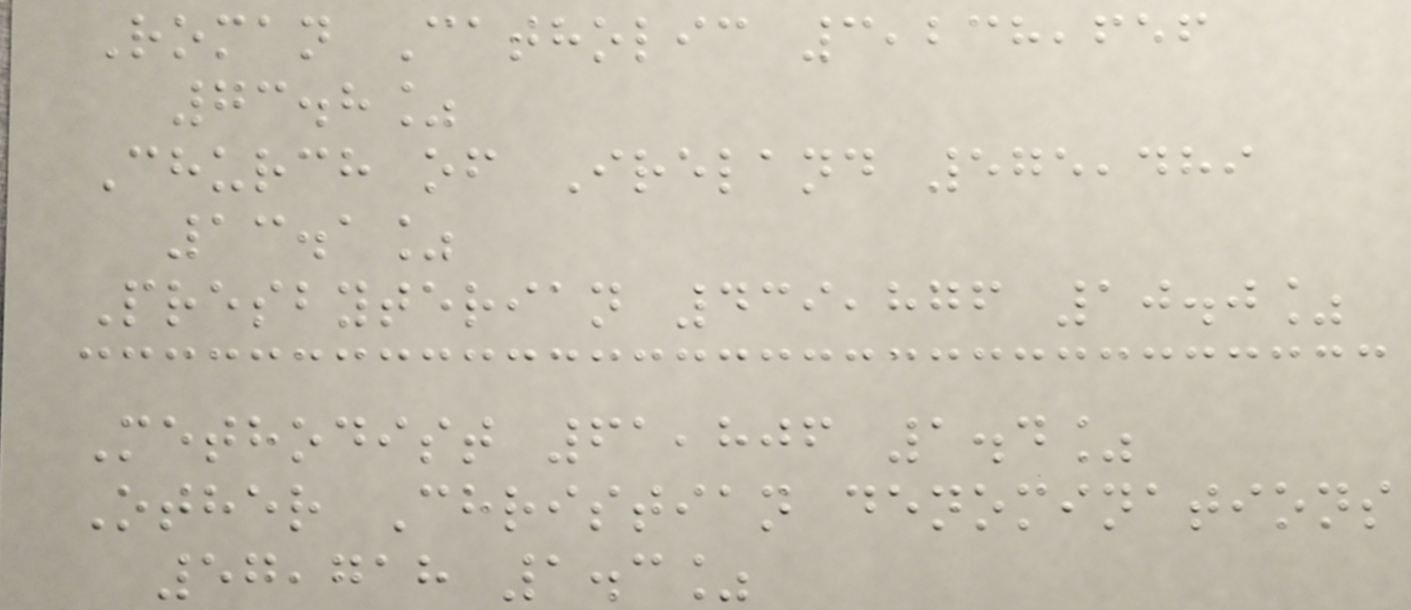Roman Catholic 3,238,656
73.8%
Church of Ireland 575,489
13.1%
Presbyterian 439,876 10.0%
Methodist 61,806 1.4%
Other Christian denominations
57,718 1.3%
